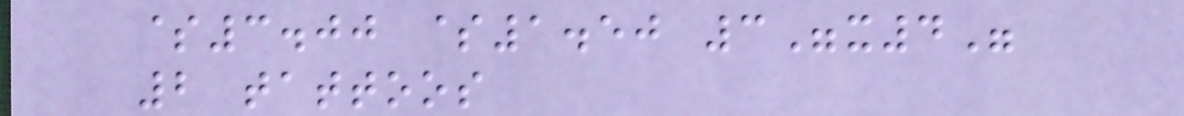$3.00 $1.50 3"x4"
2 tattoos
